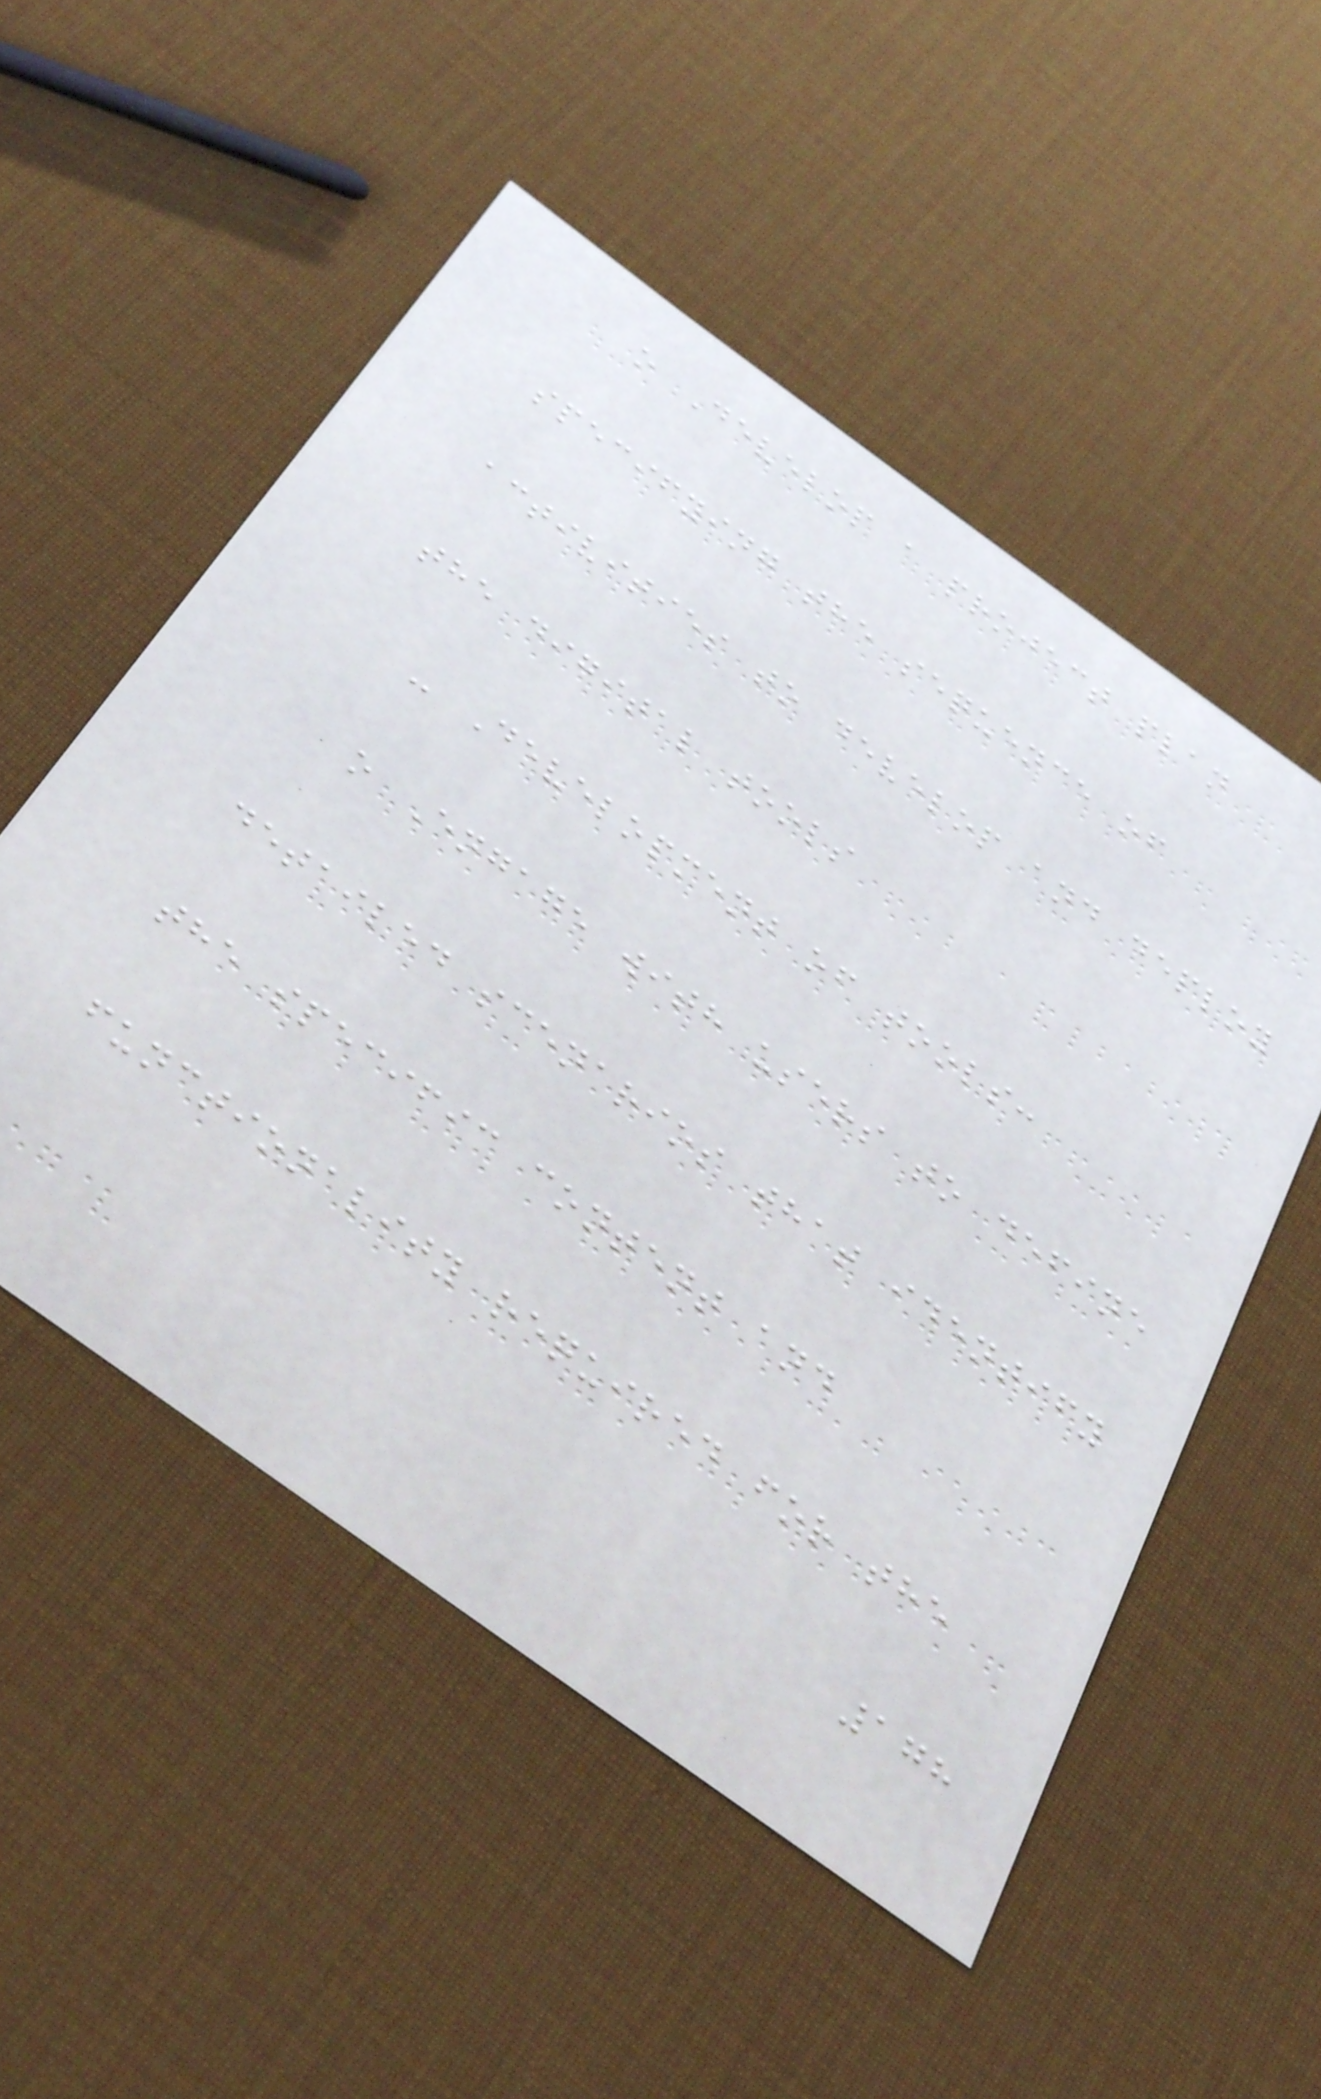o Develop a project plan
specifying the sequence of
activities to develop and deploy
the digital tools
- Development of tools:
o Engage with users to define
detailed scenarios that identify
the specific content and
functionality required for the
178
